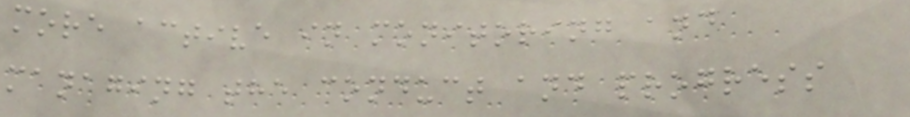more active in monitoring and
managing the conduct and progress
